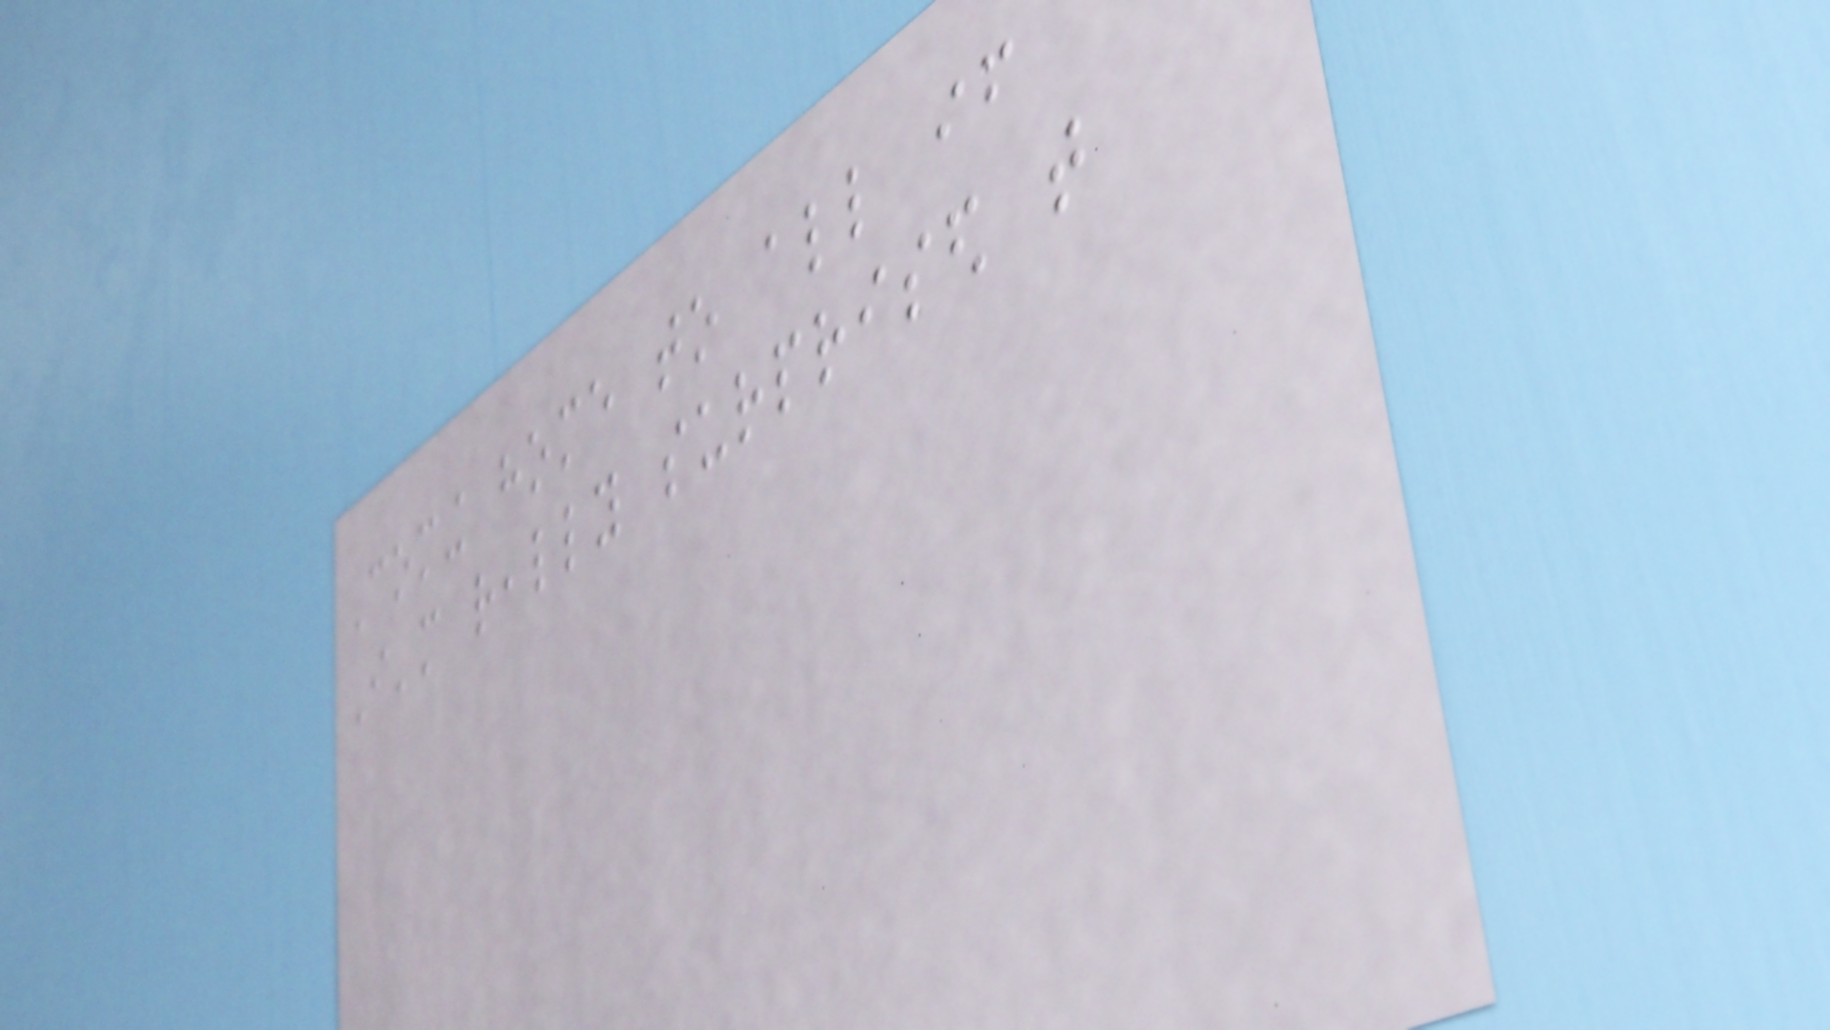Coming home to all if
I'm really surprised that
